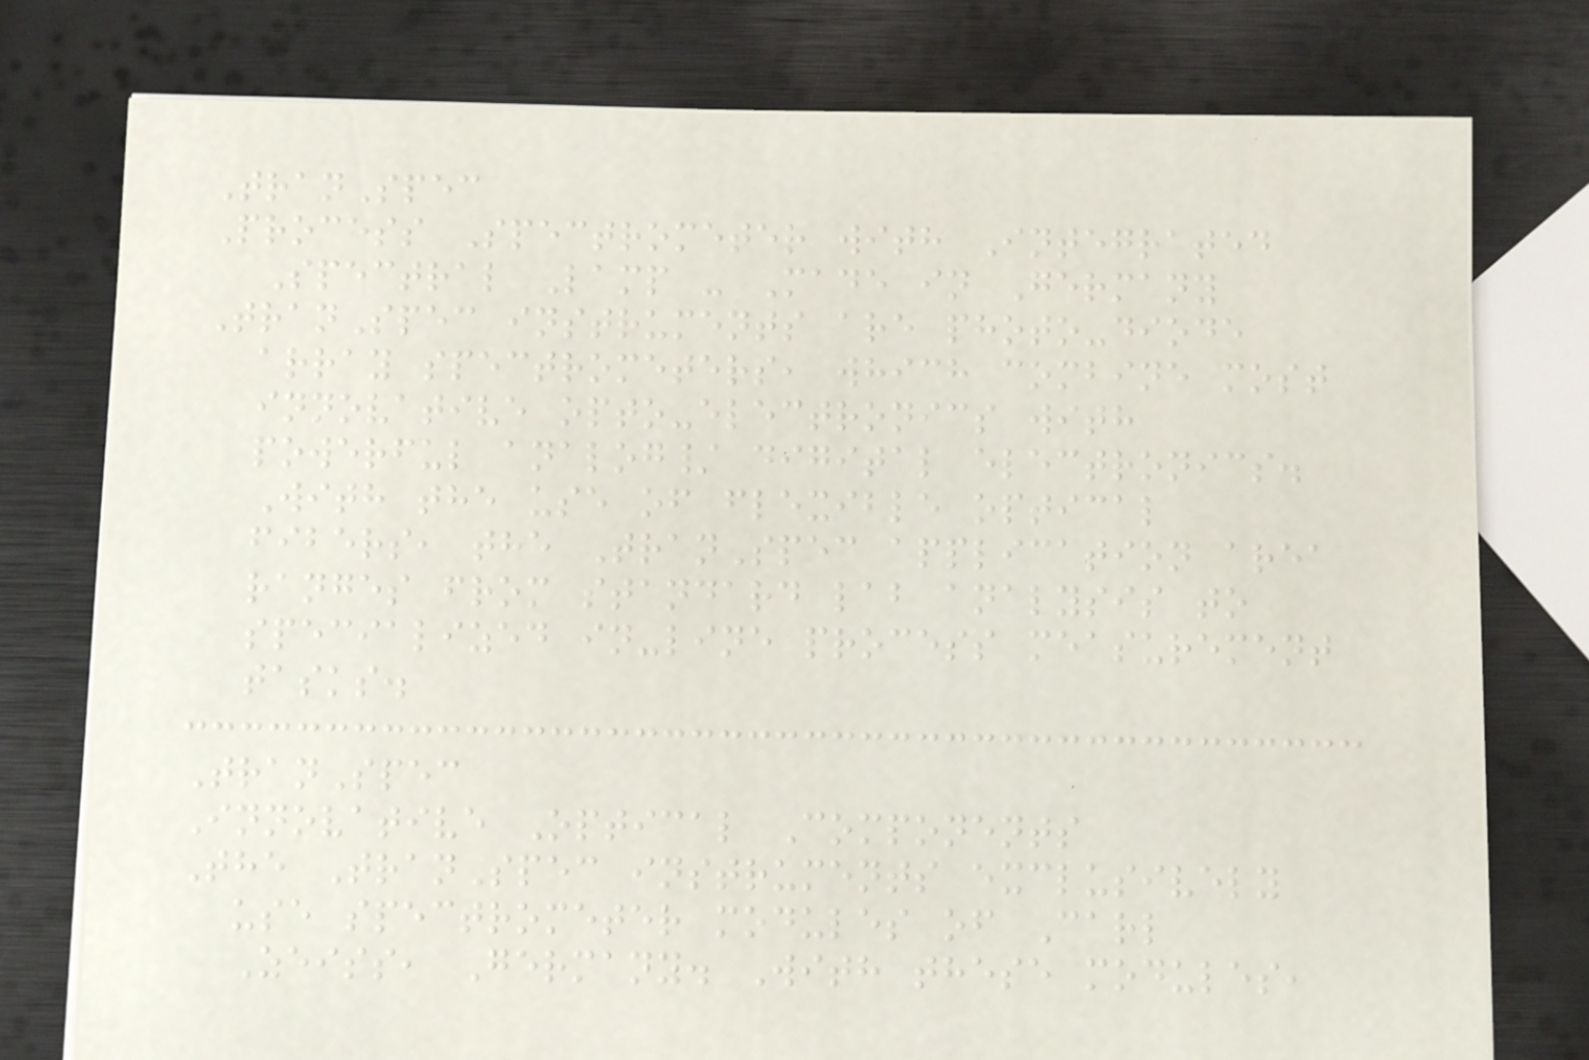TranSpec
Process Spectrometer with Integrated
Spectral Lamp - Made in Germany
TranSpec instruments are photo-diode
array spectrometers, which combine most
innovative opto-electronics with
powerful analog/ digital electronics.
With the use of flexible optical
fibers, the TranSpec application area
ranges from standard lab analysis to
specialized in-line process measurement
tasks.
TranSpec
Innovative Optical Components
The TranSpec instruments exclusively
use spectrometer modules of Carl
Zeiss, Germany. With these modules,
